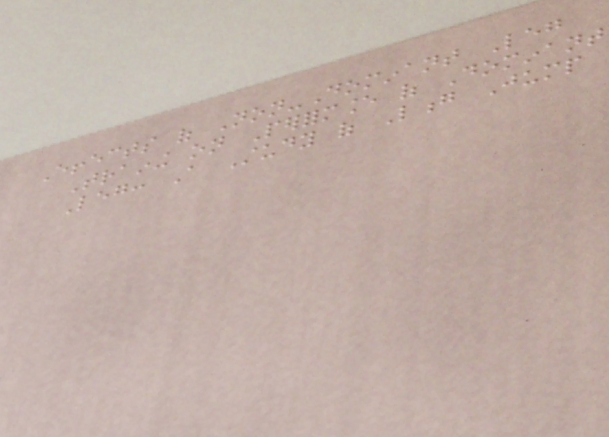Effects of Non-Dominant Leg
Training on Performance of Dominant
Leg: A Study of Long Jump
